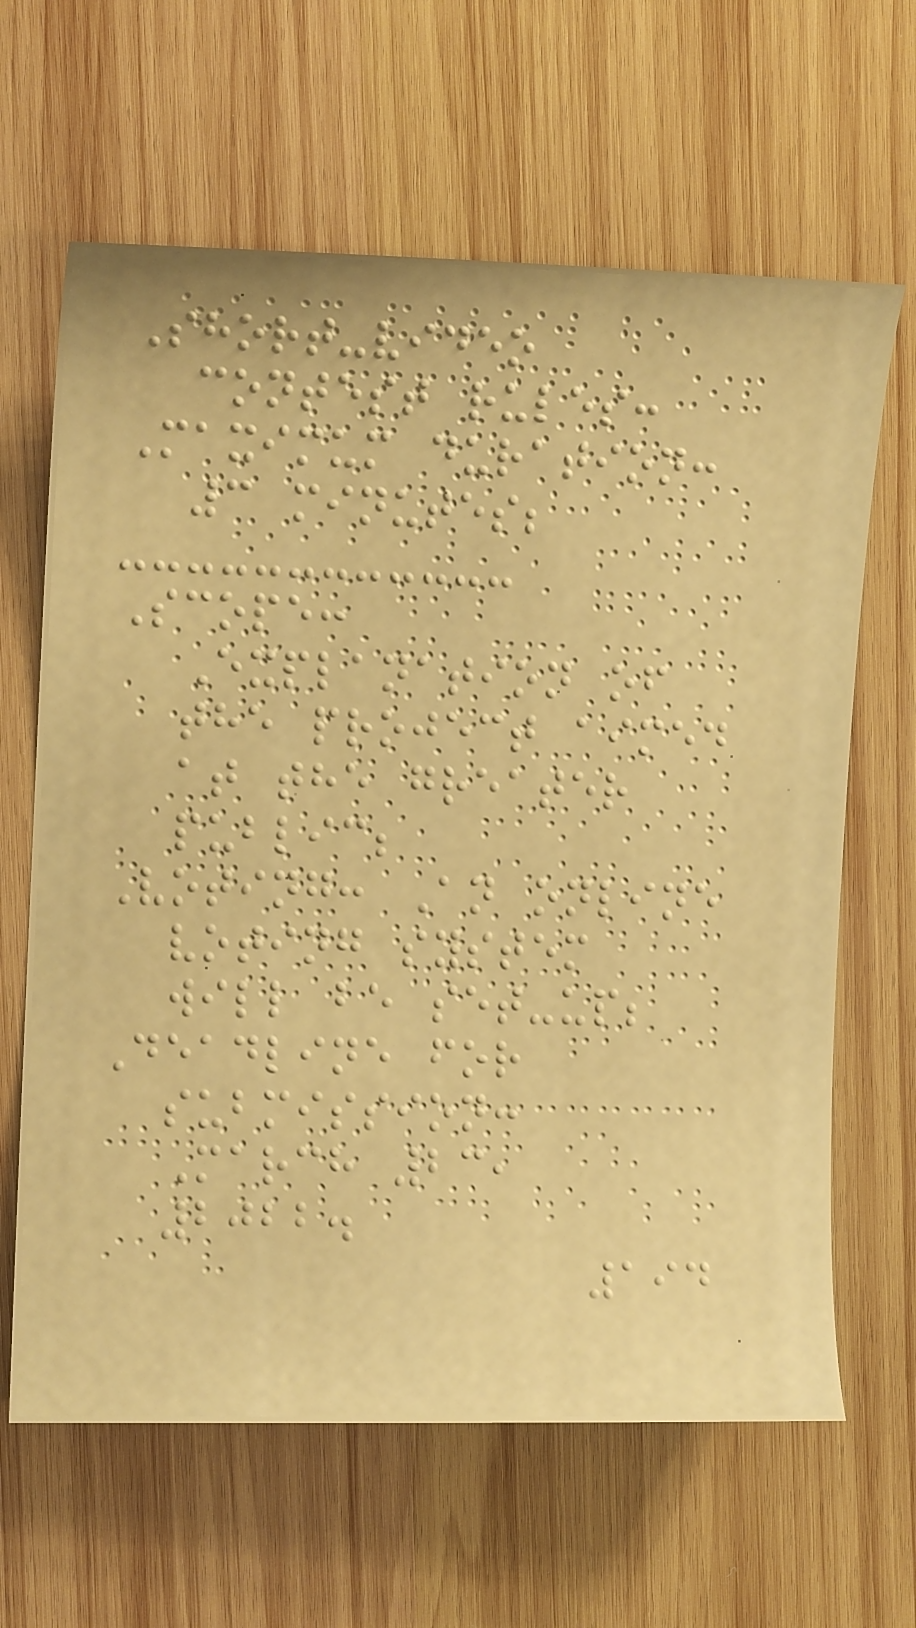Short-video
contest rules:
Maximum duration:
3 minutes;
Scope:
Explanation of
the project aimed
at the greater
public;
Voting: An online
voting system
will be set-up;
Deadline for
submission:
March 23,
2022.
194
